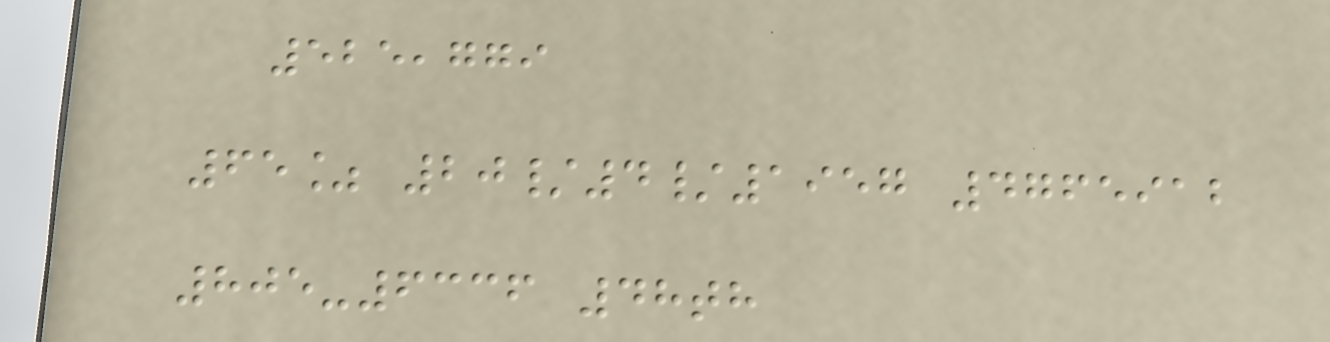525,779
65% 20/4/1957 4765912
805-6336 48th
